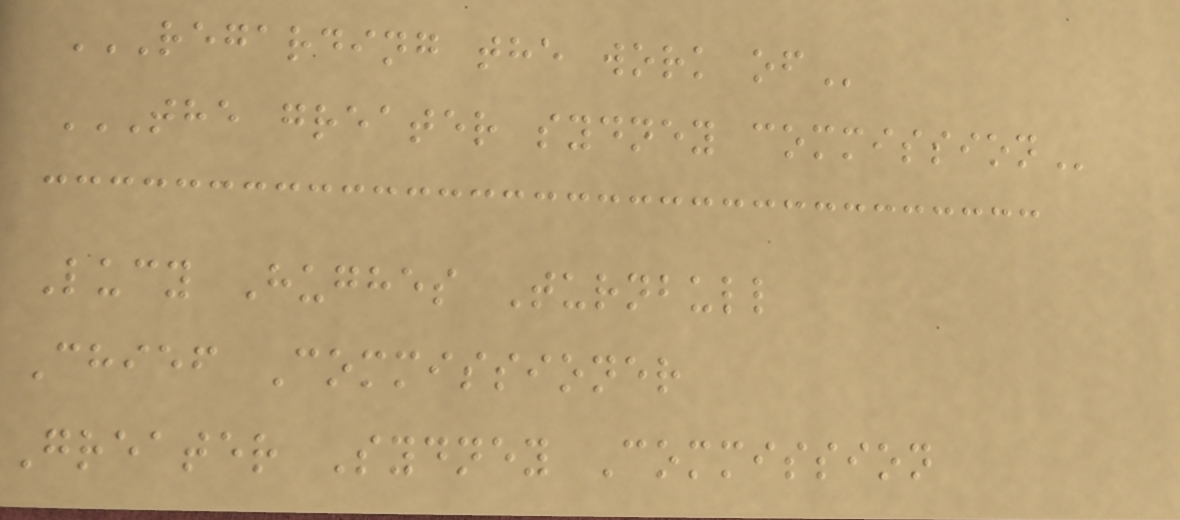REGARDING THE WORK OF
THE GREATER SYDNEY COMMISSION
Lucy Hughes Turnbull
Chief Commissioner
Greater Sydney Commission
